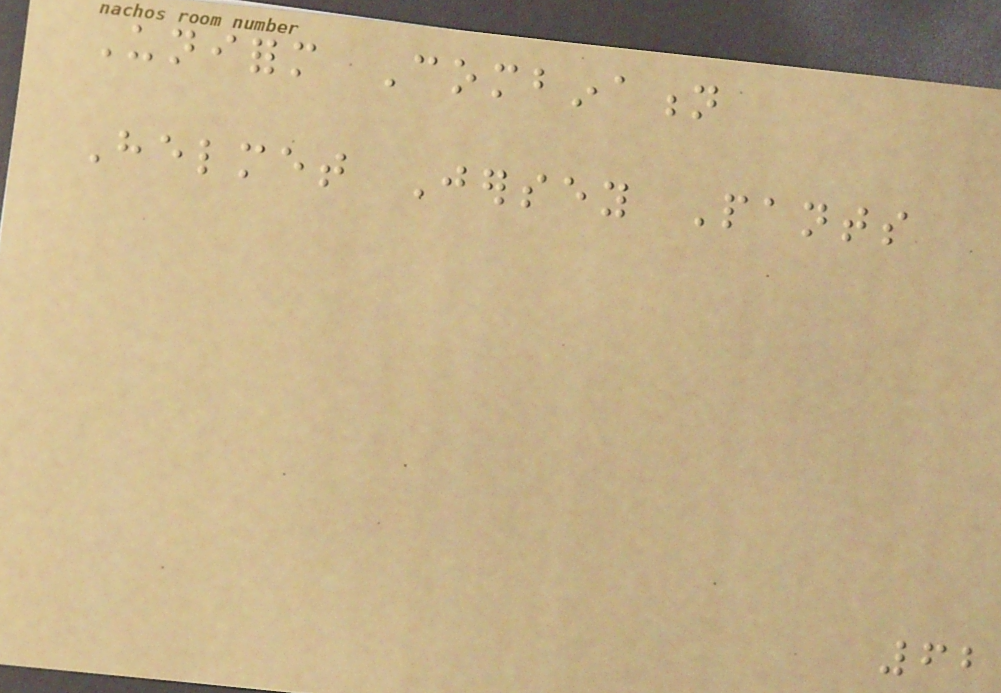Uniform Combination
Helmet Jersey Pants
62
